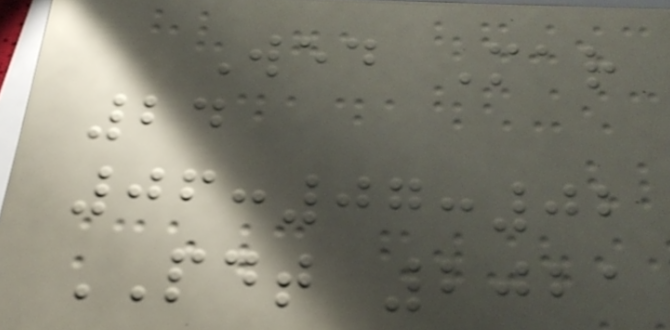Wed Mar
24
06:07:02
PDT 2021
